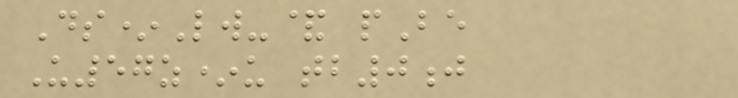Ds*Lw-& pBe
U57z*u tb0j
